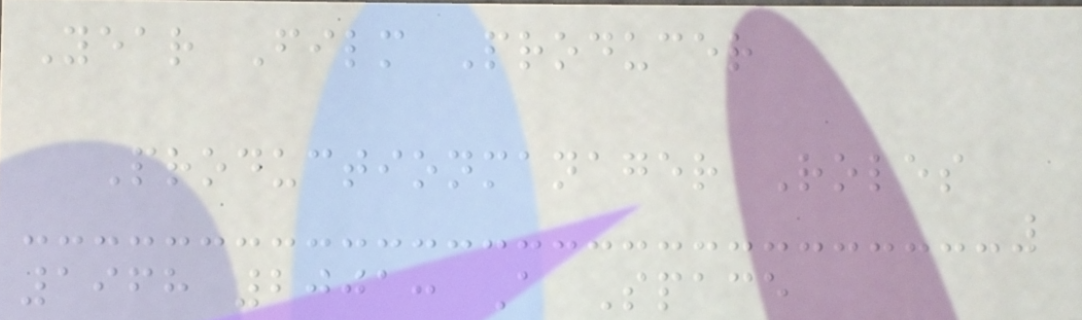Year Film Producer
Productionmanager Roles
1968 2001: A Space
